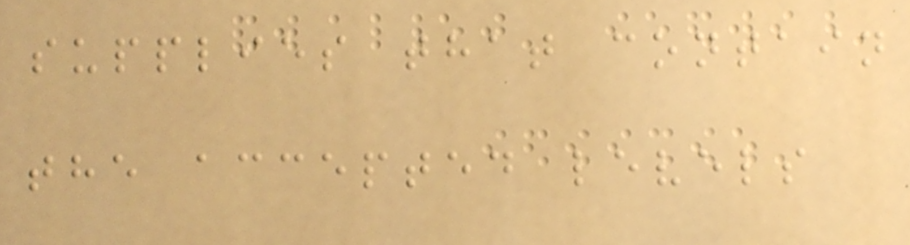supplies that contain
the accepted levels
